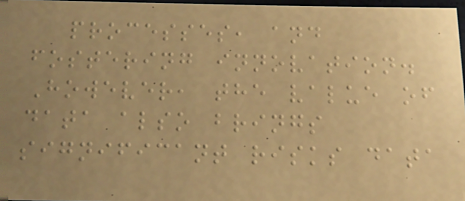processes, and
fostering innovation.
However, the value of
data also brings
significant risks data
